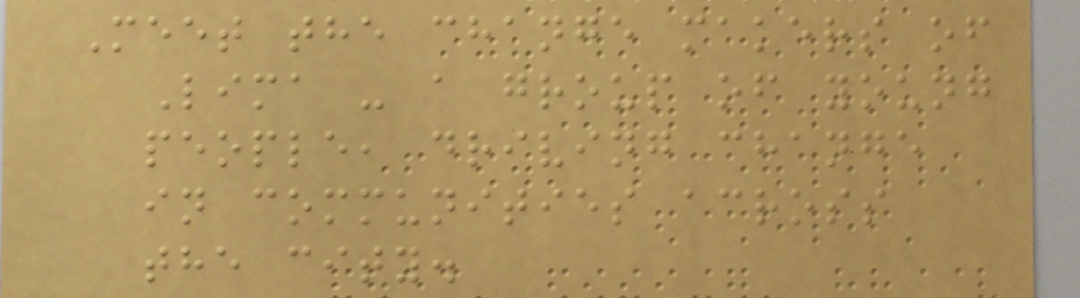Meet the change makers of
Lima - a group of young
people, driving change
in communities across
the city.
